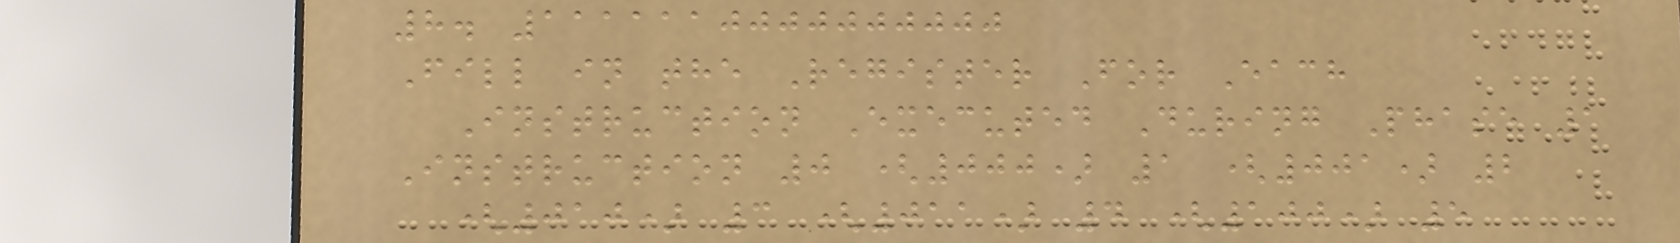8. 1111110000000000
Fill in the Register For Each
Instruction Executed During Phase 1
Instruction 0 (000) 1 (001) 2
(010) 3 (011) 4 (100) 5
